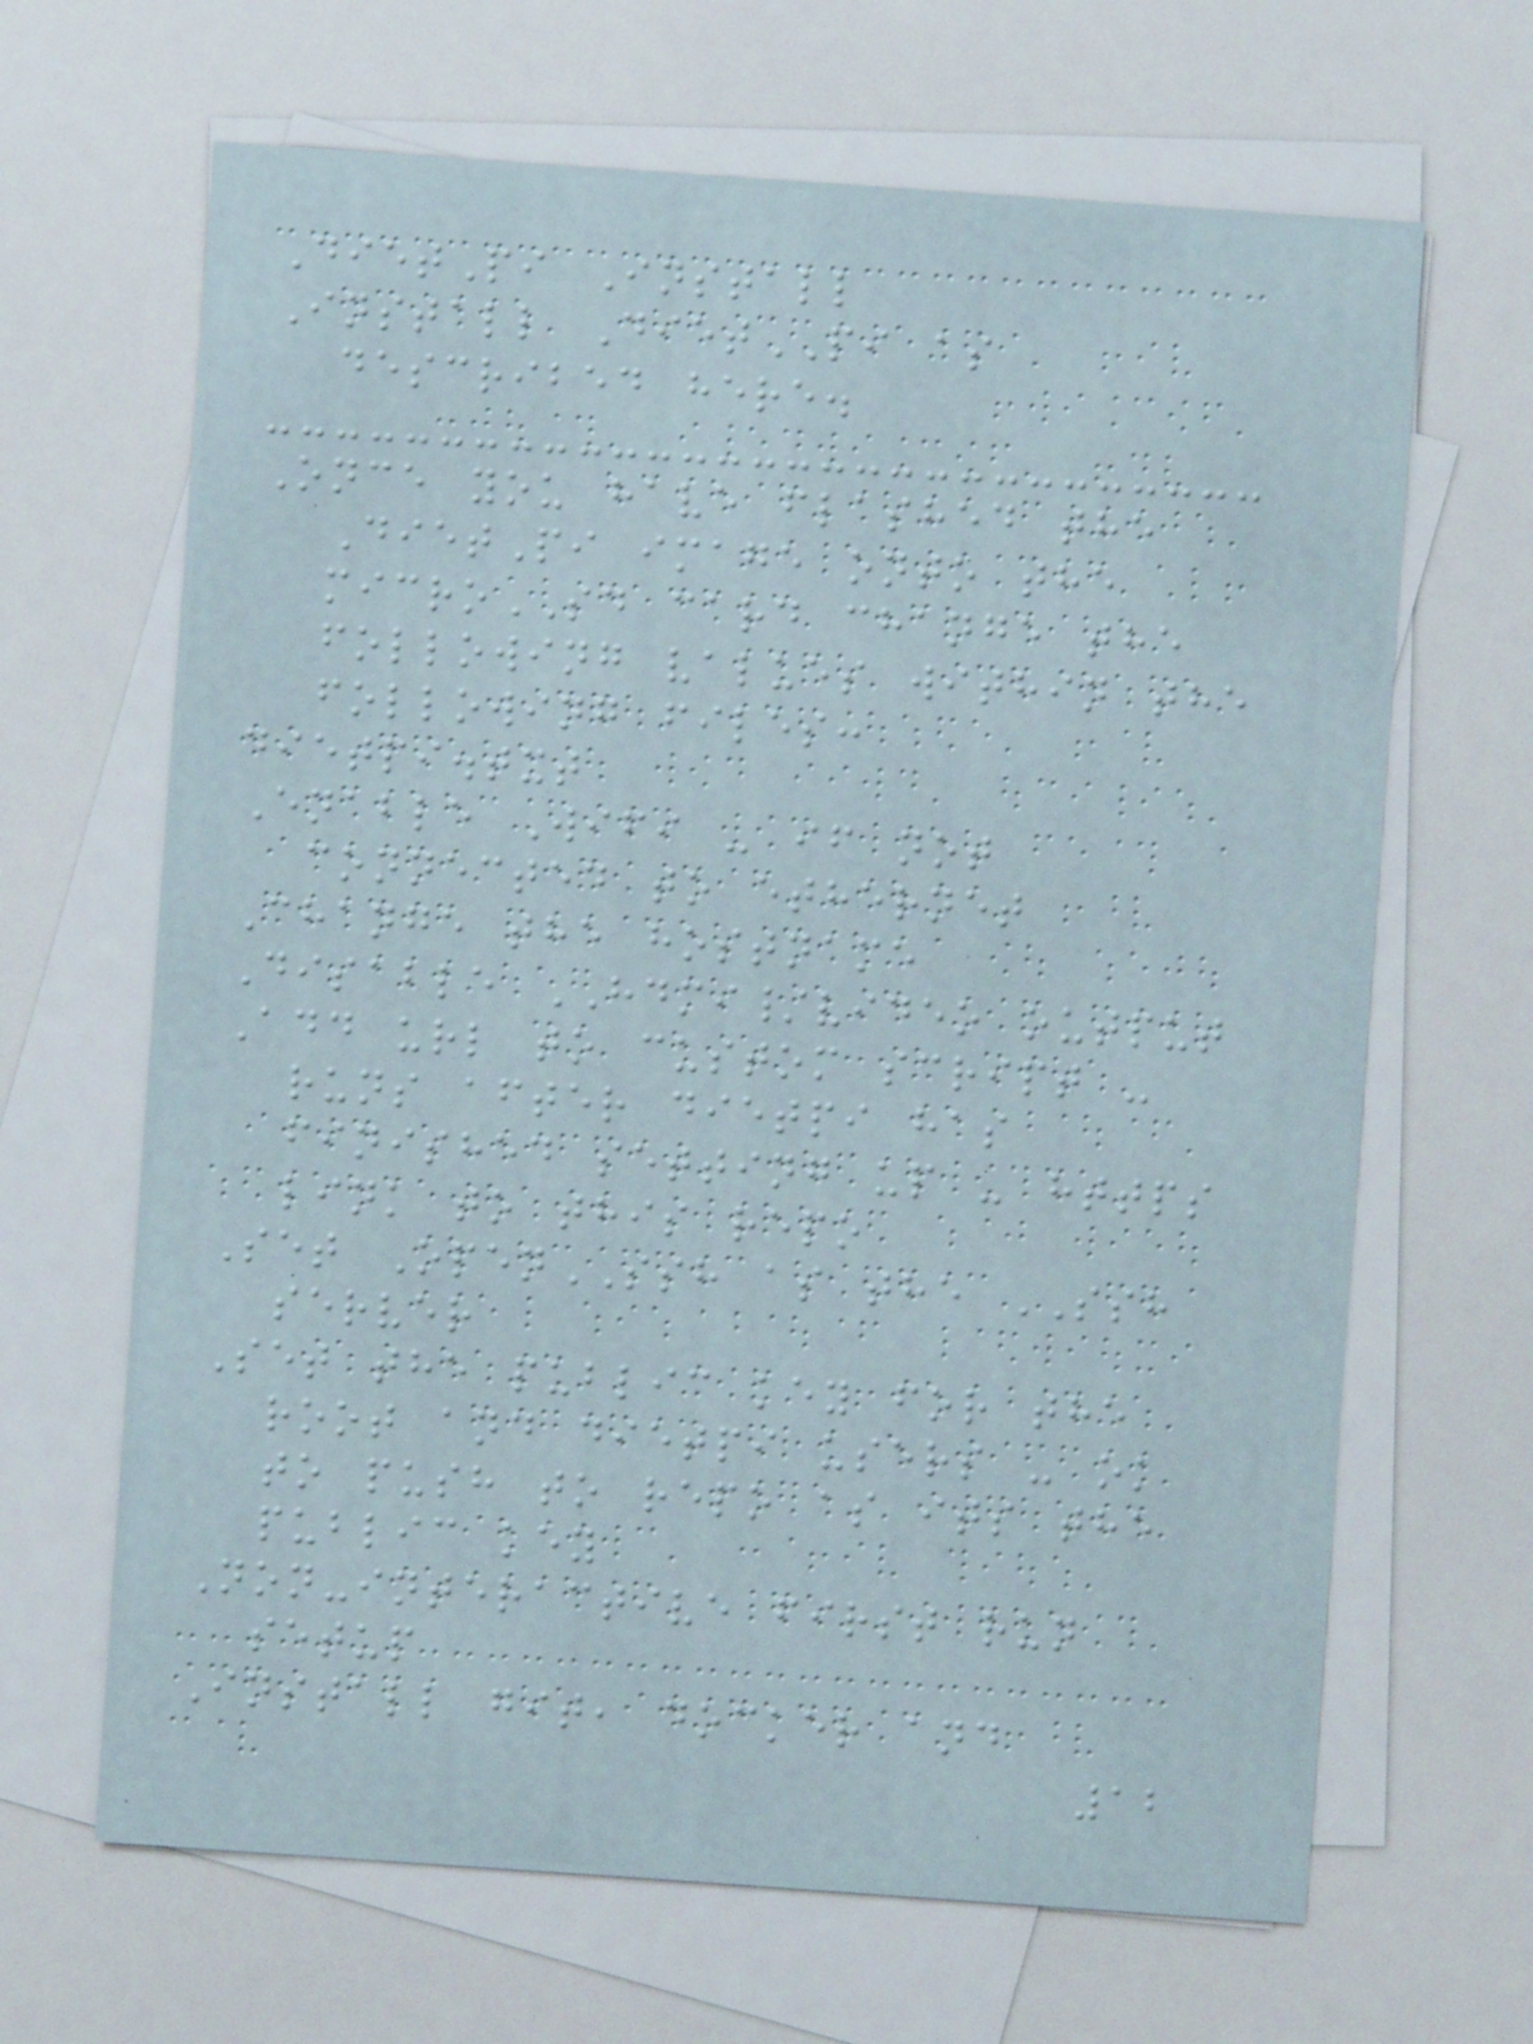DietPi Install
Install DietPI as
described here.
Once you have flashed the
DietPi image onto the
microSD card change the
following values within the
following files:
dietpi.txt
Enable Wifi - if not
connected to ethernet
Change the hostname
Disable HDMI/video output
Add url to custom script -
runs after dietpi has
finished setting up - https
link to this repo
Set OpenSSH as the SSH
server
Set the public key for the
root and dietpi users - ok
to push to repo as its the
public key
Non-interactive first run
setup
Install git, docker and
12
